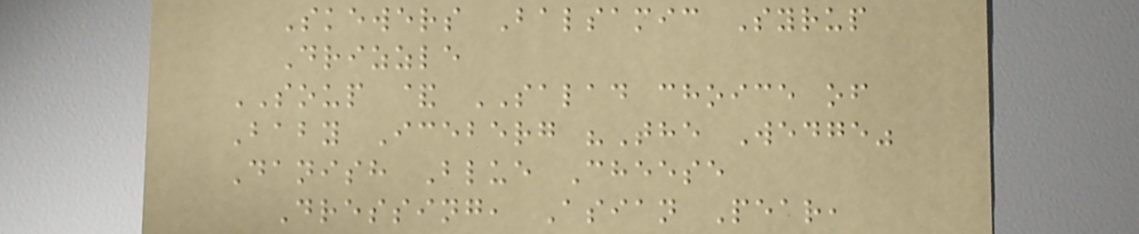Skewers Balsamic Syrup
Drizzle
SOUP & SALAD choice of
Baby Iceberg "The Wedge"
Danish Blue Cheese
Dressing, Asian Pear,
